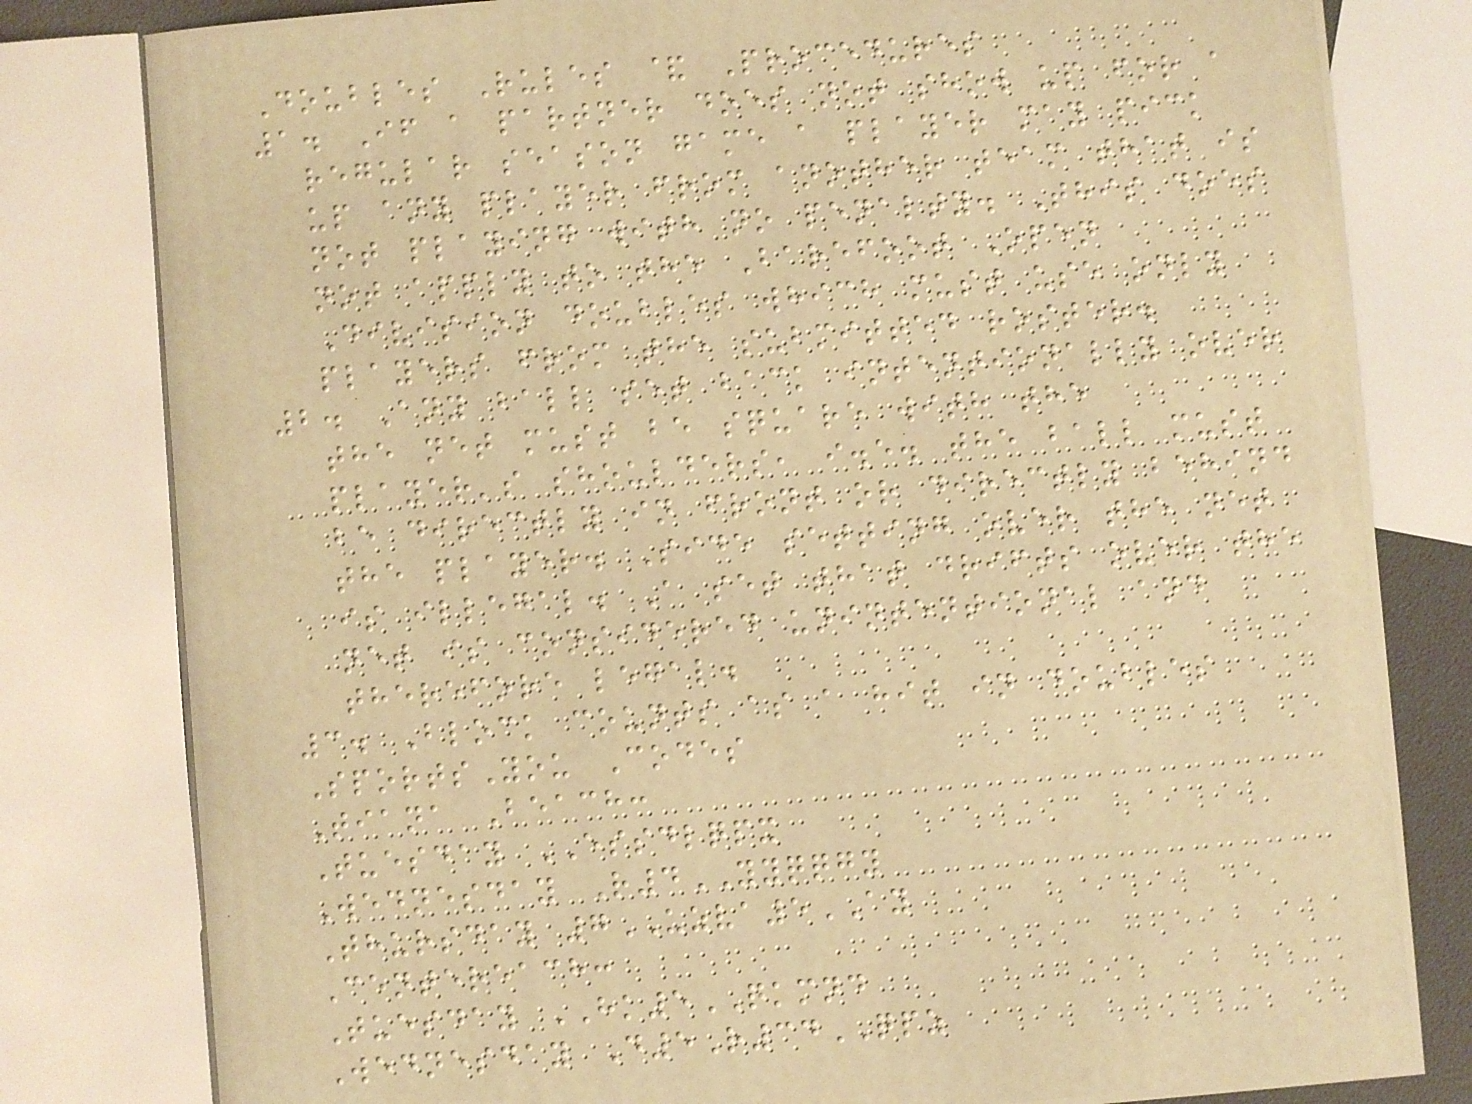Doubles Rules & Procedures
1. If a partner does not show up for a
regular season game a player may pick
up any player from another team that is
not playing with no penalty. This does
not apply to the Barefoot Open
Division doubles which must use only
players from the submitted roster.
2. Any ball set back intentionally over
the net must be square with the
player's shoulders, i.e. the ball must
be directly in front or directly behind
the player. Side setting over the net
is illegal. A set that drifts over the
net is considered unintentional and
therefore legal.
3. Block counts as a hit in doubles
SportsYou Codes
Tiana Beach:
Tuesday ESSDLQPX
Wednesday R4YYQQGY
Thursday 7UZVA5AY
Centereach:
Tuesday HK5QKMND
Wednesday D5R34QPZ
